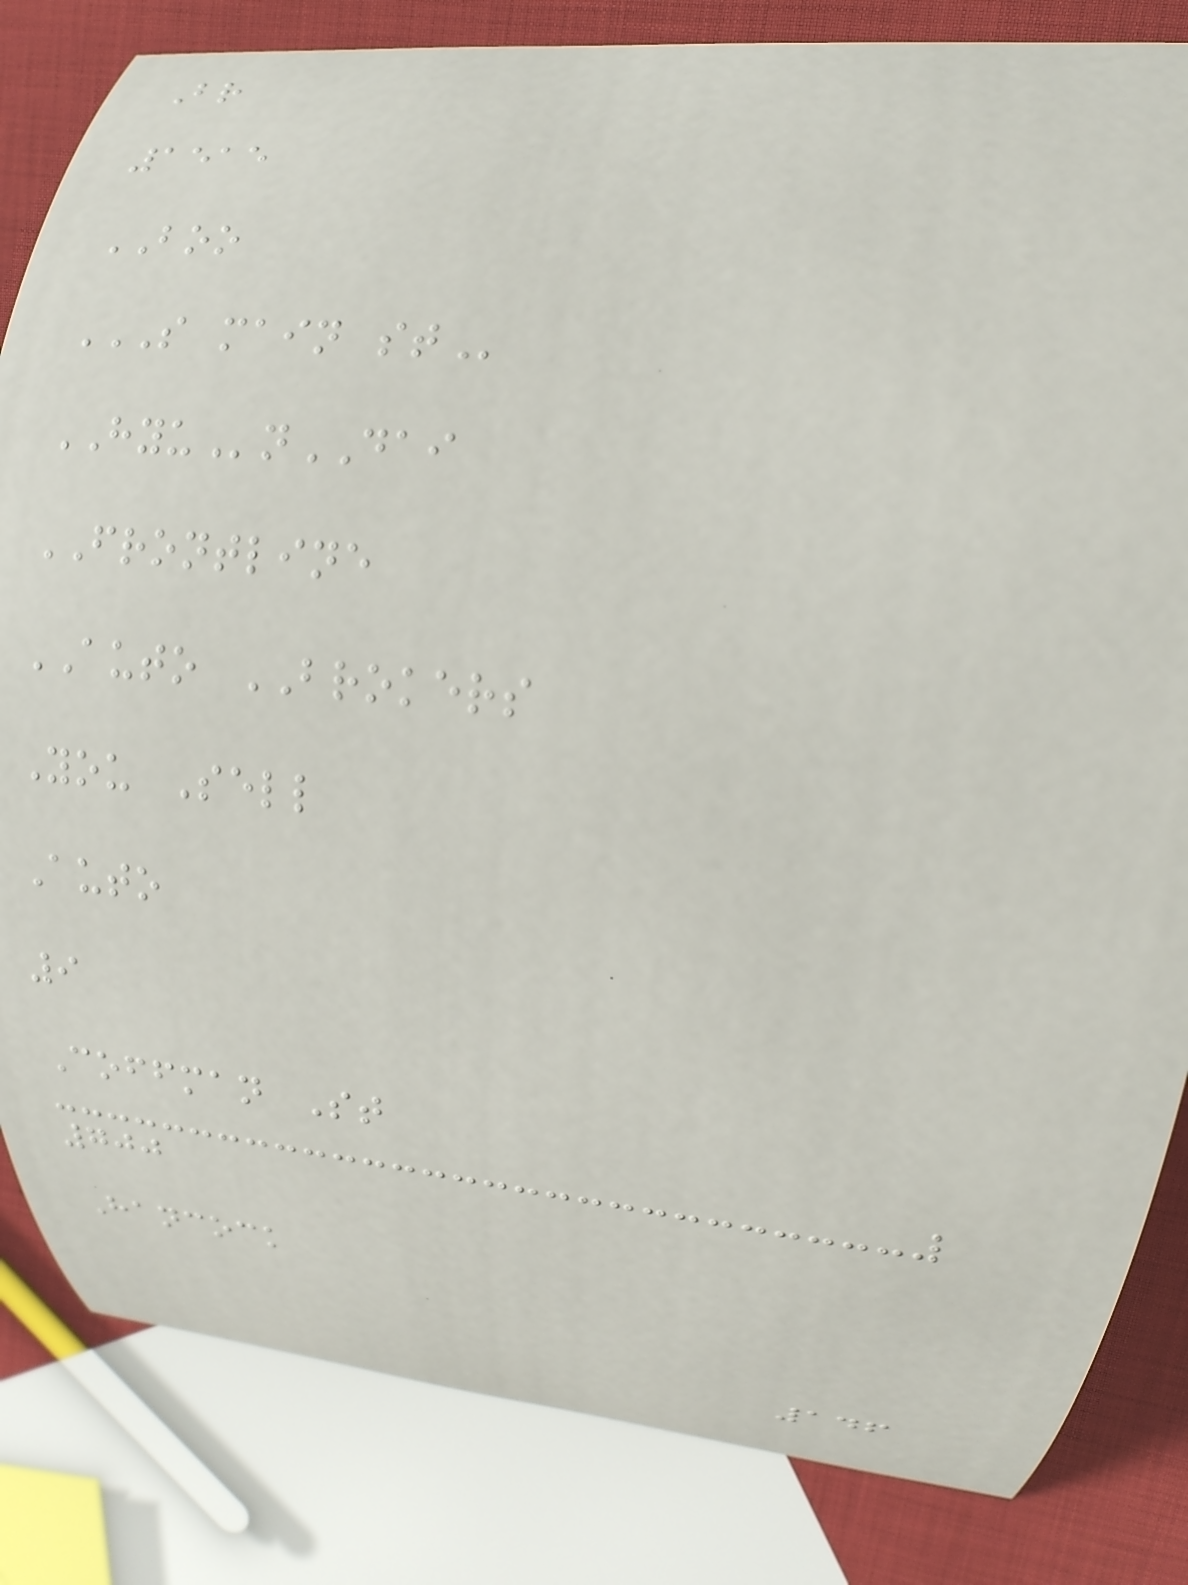Br
1515
BOO
S MAIN ST
HYUnDAI
FRONTLINE
AUTO BROKERS
You Sell
Auto
9
Coffman St
700
Hancock
146
